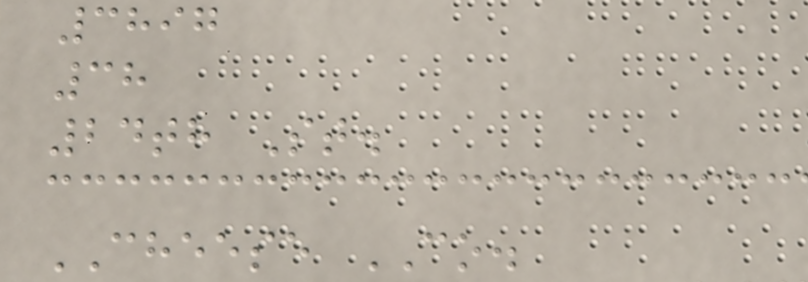3897
38
24th St.
CHEESE CO.
